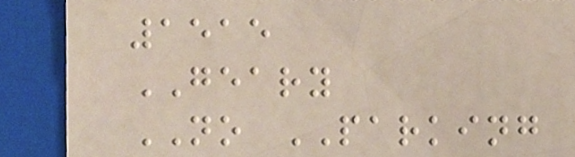1515
GEARY
NO PARKING
